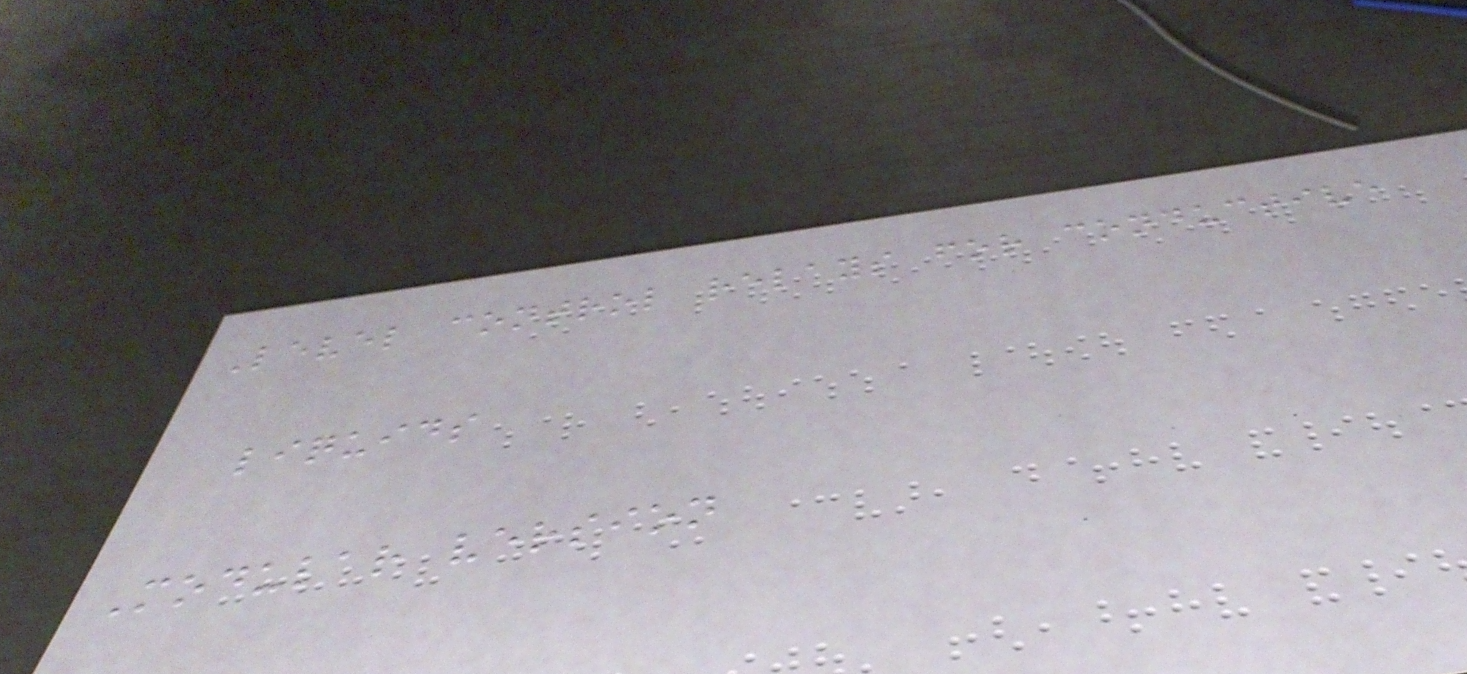Level control relays for conductive
liquids
Modular version
